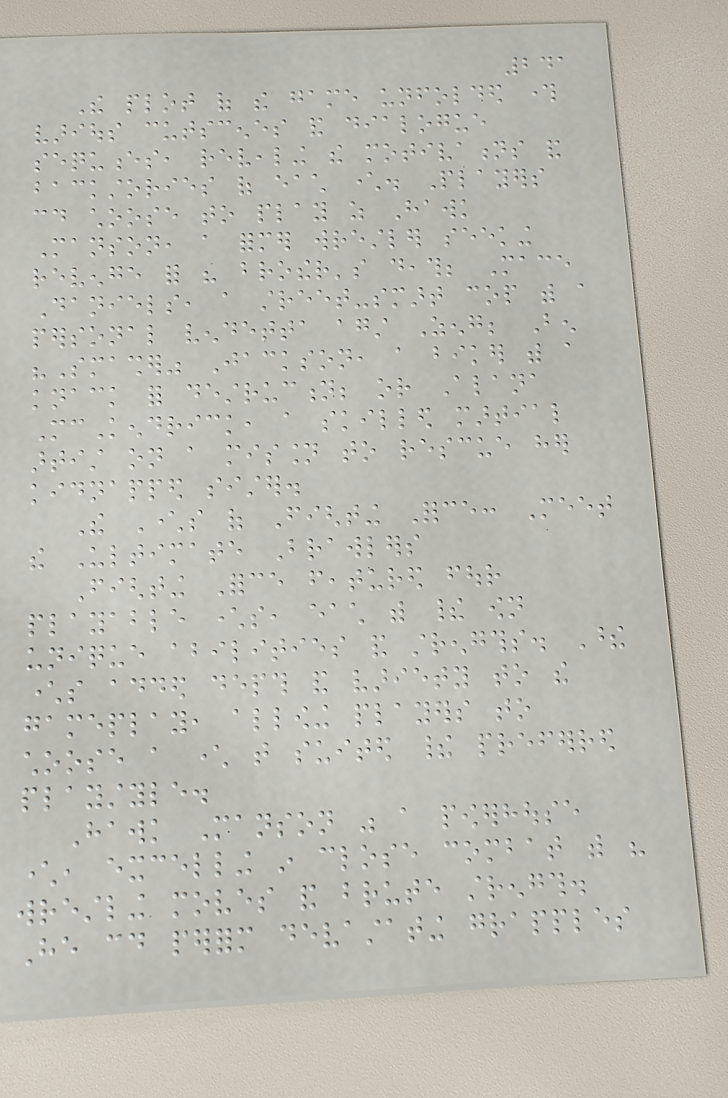241
The plot of the game unfolded through
various cutscenes and dialogue
sequences, revealing the motivations and
backstories of each character. Players
could choose to play as Hawk
Manson, a former wrestler seeking
revenge for his brother's death; Mace
Daniels, a street-smart cop with a
personal vendetta against Zeng; Ben
"Smasher" Jackson, a biker with a
knack for destruction; or Alana
McKendrick, a skilled martial
artist on a mission to rescue her
kidnapped sister.
The Characters of Fighting Force: Meet
the Ultimate Brawlers
Fighting Force featured four
playable characters, each with their own
unique abilities and strengths. These
characters added depth and variety to the
gameplay, allowing players to
choose a character that suited their preferred
playstyle.
Hawk Manson was a powerhouse
character, excelling in close combat with his
wrestling moves and brute strength.
He could perform devastating grapples
